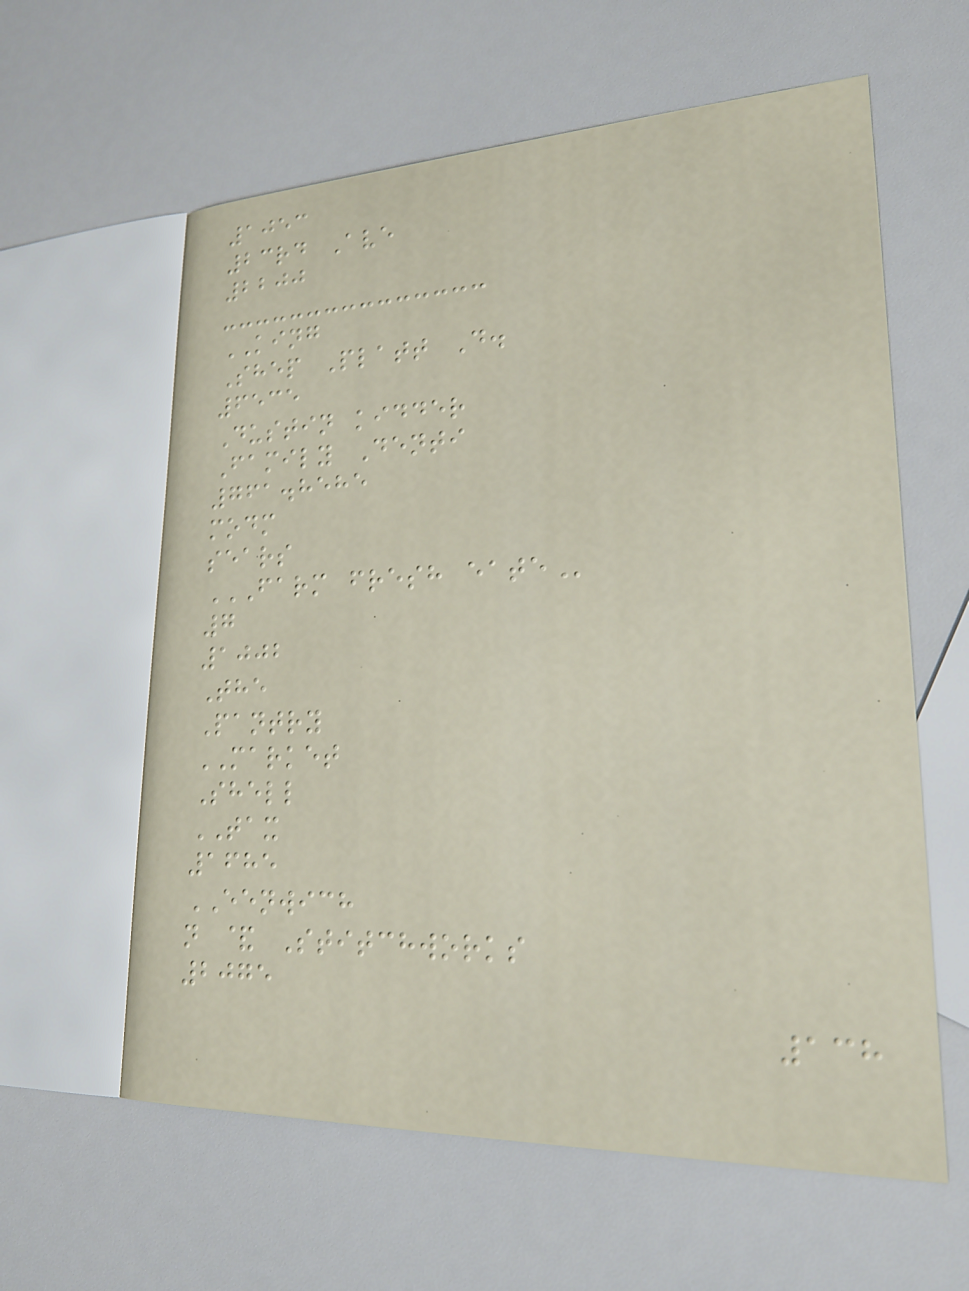1053
23rd Ave
2200
KING
Shep Platt D.
6535
Dustin kidder
Family Denti
761.8585
modm
sears
FARM FRESH EATE
7
1002
The
Pantry
MARKET
Shell
TAX
1685
EENWICH
n & Stitchworks
2075
138
